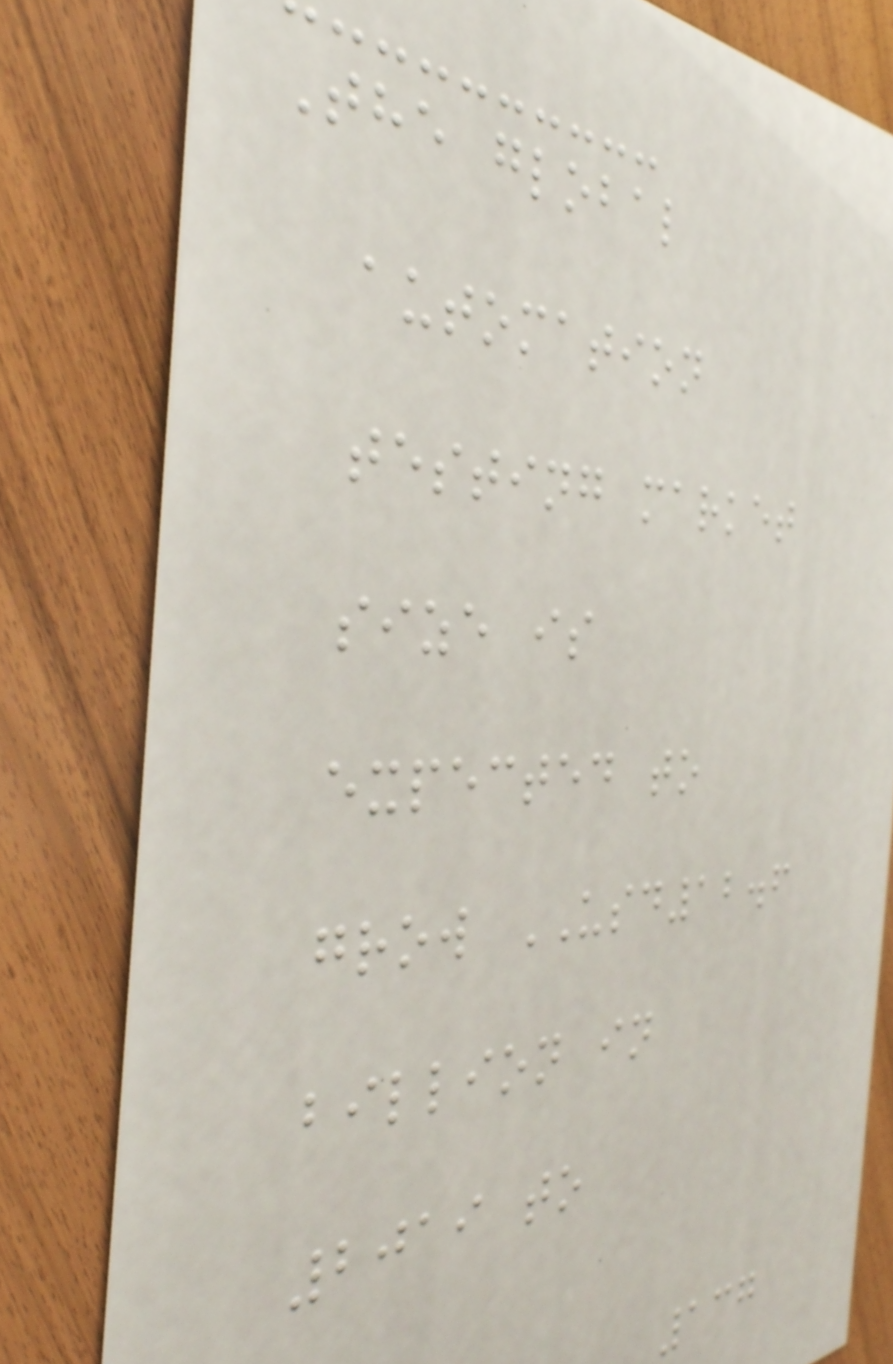The global
automation
testing market
size is
expected to
grow USD12.6
billion in
2019 to
137
